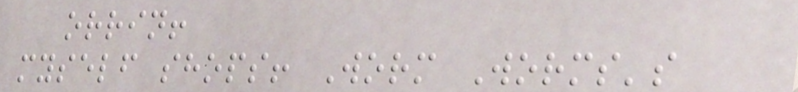orrin!
myself shops! Worm Worms's
